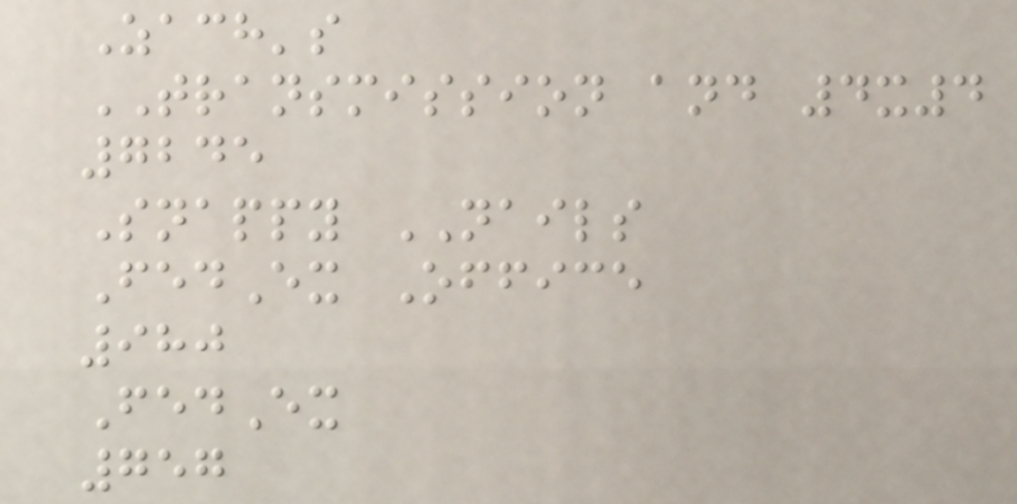Zach's
TRANSMISSION and 4x4
7245
Snappy NAILS
FedEx Office
980
FedEx
757
